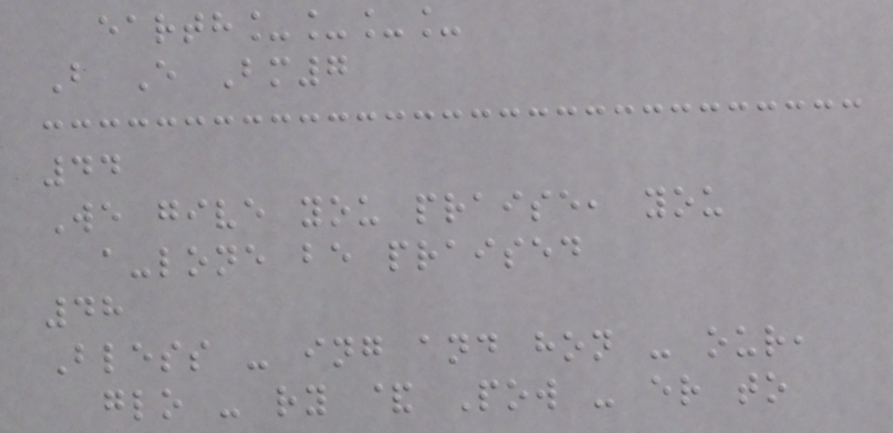earth____
B E Bm7
44
We give you praise, you
a-lone be praised
48
Bless - ing and hon - our,
glo - ry & Pow - er to
